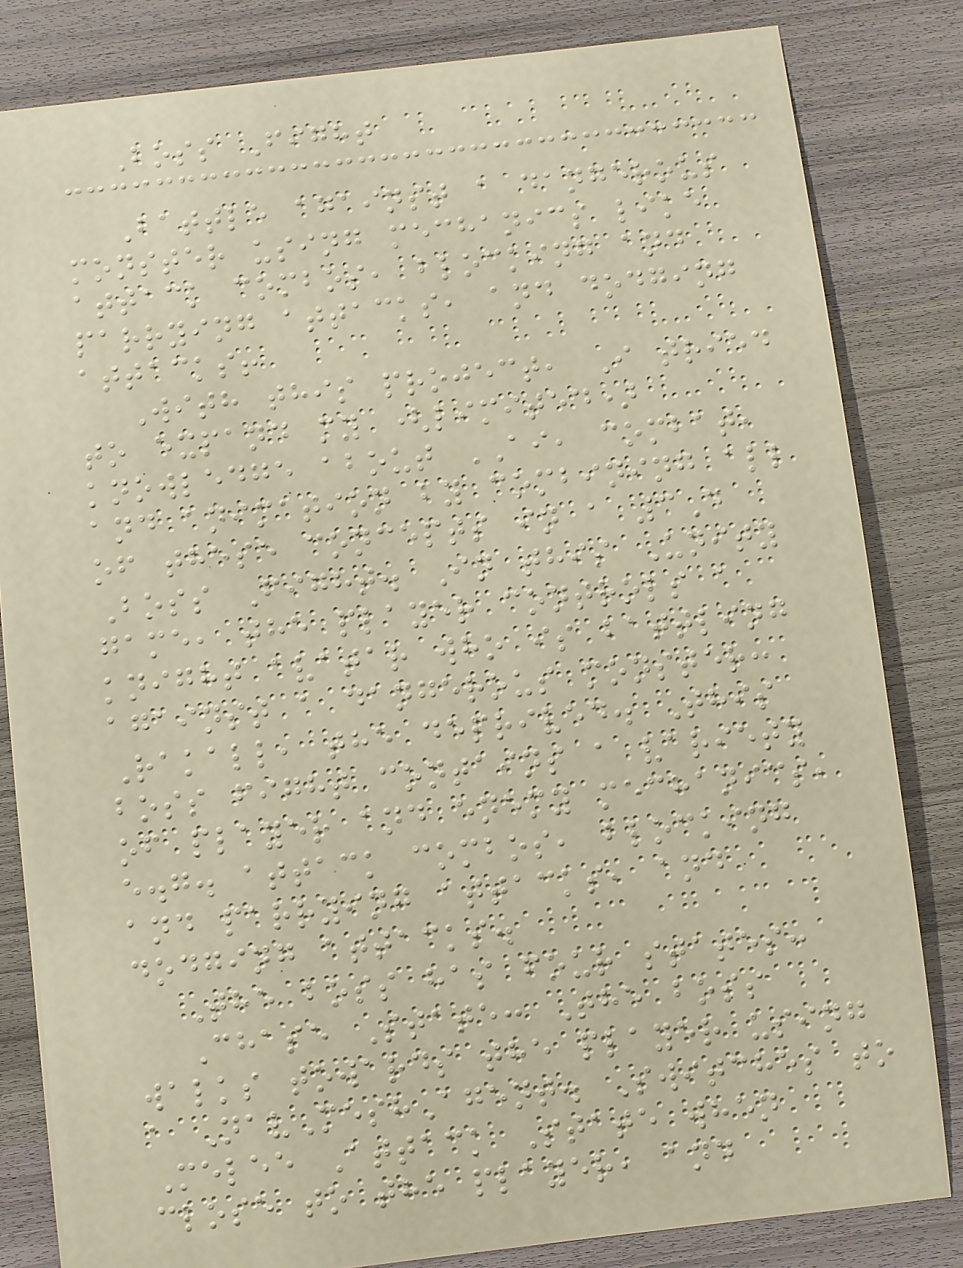Boss Fight
Battle against a dangerous
monster using mechanics like
attack combos, blocking and
parrying attacks, and dodging
attacks!
With this project, I tried
to expand my (limited)
knowledge about AI, combat,
and animation by combining all
of these concepts in a 3D
Boss Fight. In this Unity
game, the player controls a
knight avatar who is battling
against a dangerous monster:
Rakall, the deprived. This
boss fight contains a variety
of player and enemy mechanics,
e.g. attack combos, blocking
and parrying attacks, and
dodging attacks.
The boss has four states:
Chase State: The boss
walks towards the player using
a NavMeshAgent. Switches to
Melee Attack State when
close to the player, and
